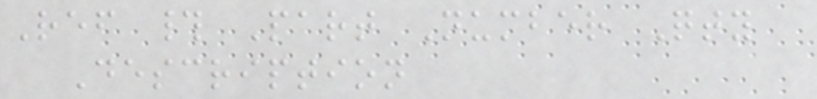Ref # Part Number Qty
Description
